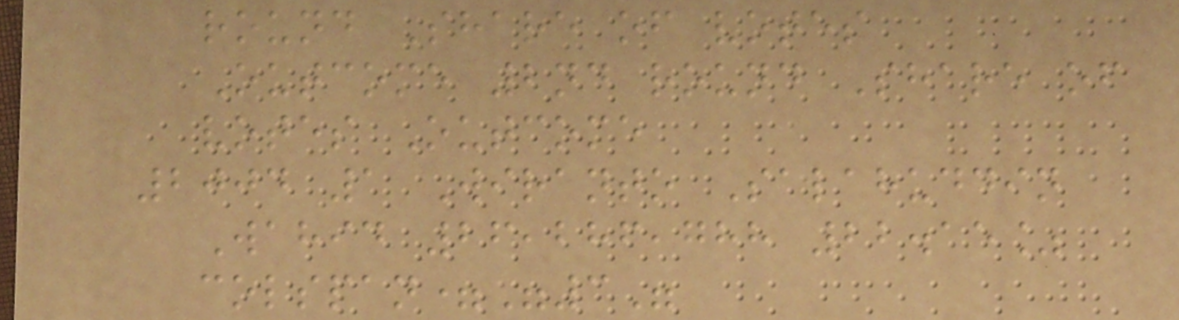round Share of votes
Outcome 2nd round Share of
votes Outcome
2004 1 Wiranto Salahuddin
Wahid 26,286,788 22.15%
colspan="3"
